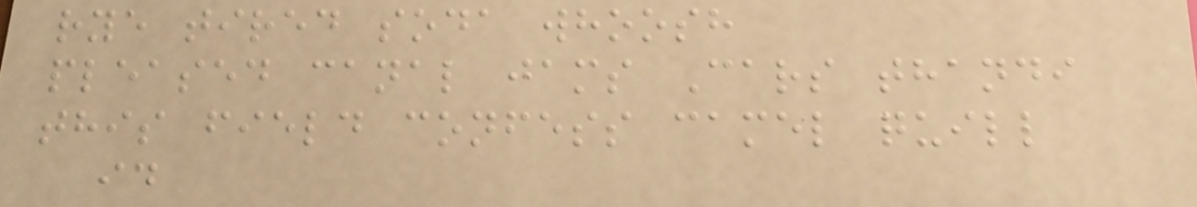rye tired soda whoosh
pleased canal jams Cars thandi
this field confess camel quill
id
